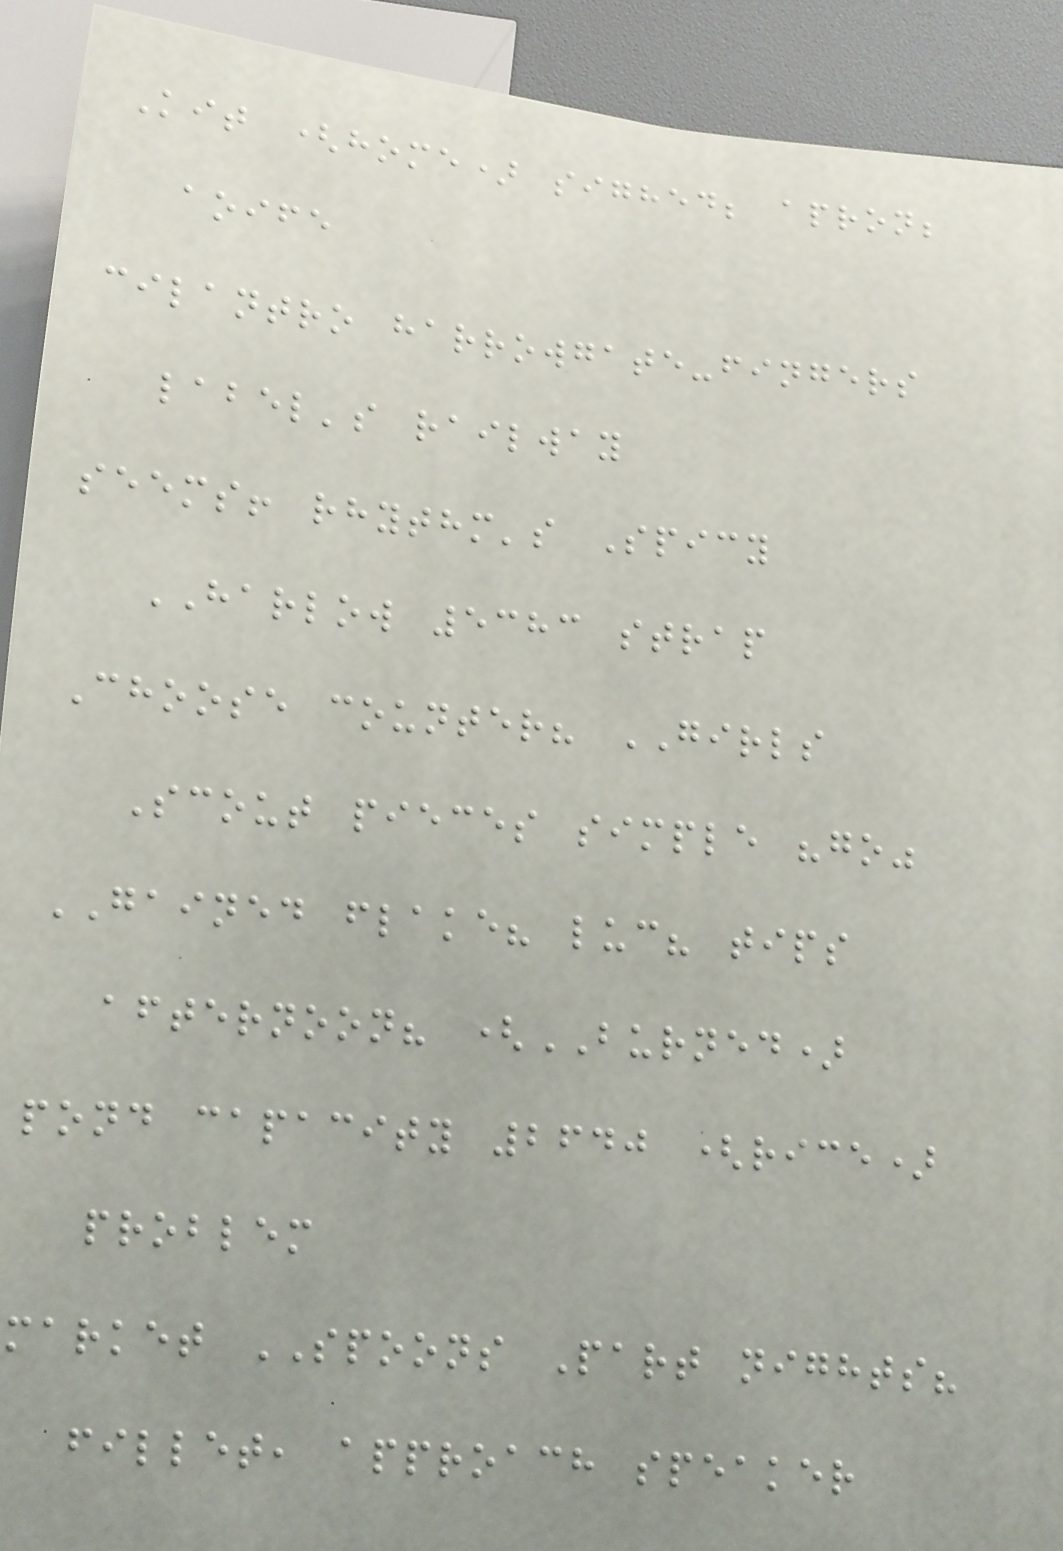Kit (home) sighed; apron;
aoife
cilantro harrowgate-fingers
label's railway
seems! rhythm's Spicy
HARLOW 5383 strap
Choose counter? GIRLS
Scout pieces simple "go"
GAINED flake? luc? tips
afternoon? (BURNED)
pond capacity 2640 (rice)
problem
market SPOONS Part nights?
fillet, approach speaker
